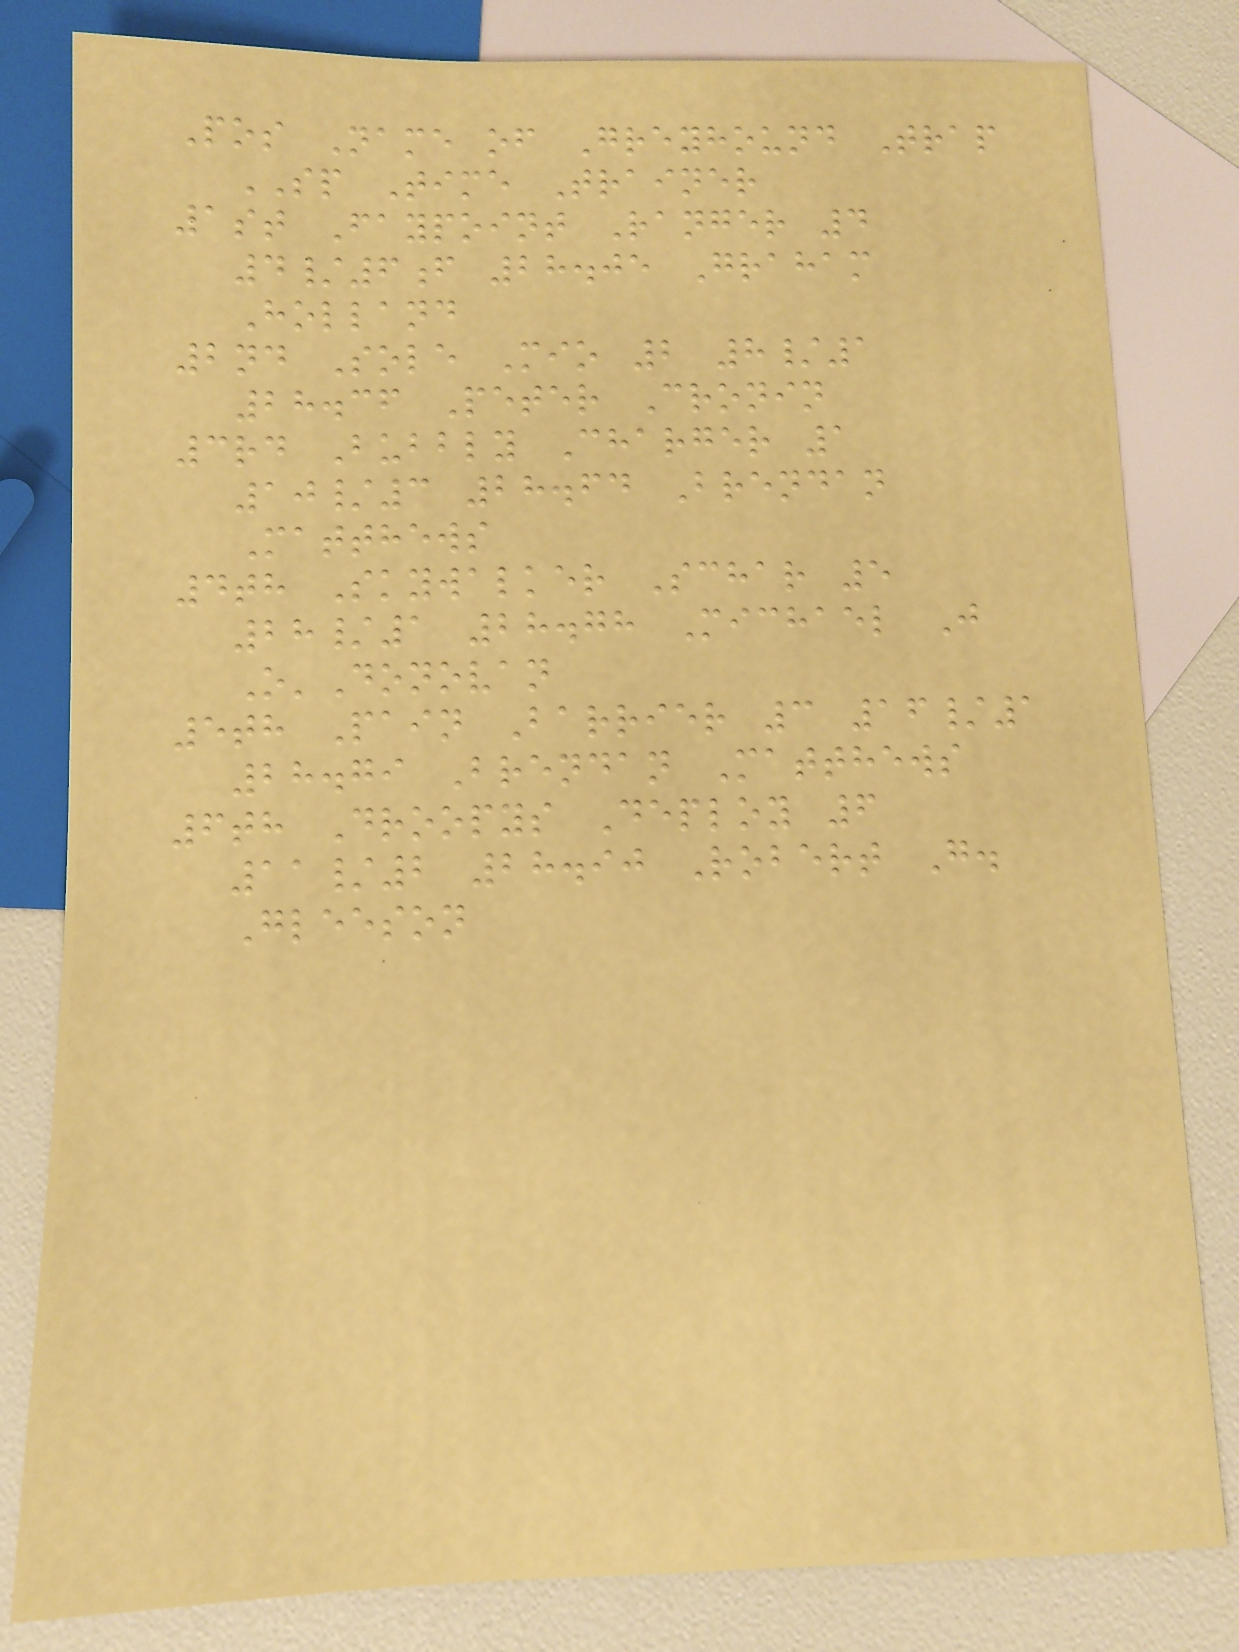Pos Name of Greyhound Trap
SP Time Trainer
1st Faypoint Ranger 4
4/6f 28.05 Graham
Holland
2nd Sole Mio 2 8/1
28.36 Peter Cronin
3rd Bubbly Charger 1
10/3 28.64 Brendan
Matthews
4th Skywalker Schar 5
28/1 28.78 Michael J
O'Donovan
5th Pain Barrier 3 16/1
28.79 Brendan Matthews
6th Droopys Deploy 6
11/2 28.90 Robert G.
Gleeson
